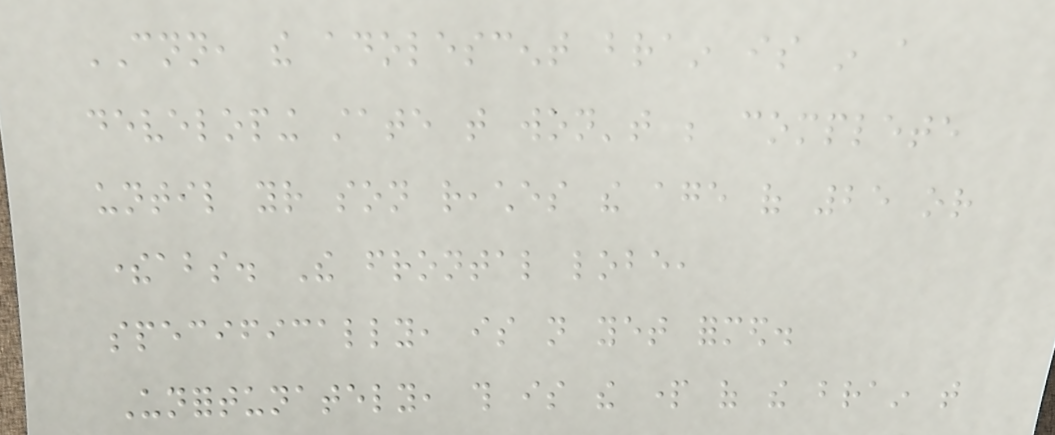CNN, the adolescent brain is in a
developing state that won't be complete
until your son reaches the age of 25 or
thereabouts. The frontal lobe,
specifically, is not yet formed.
Unfortunately, this is the part of the brain that
